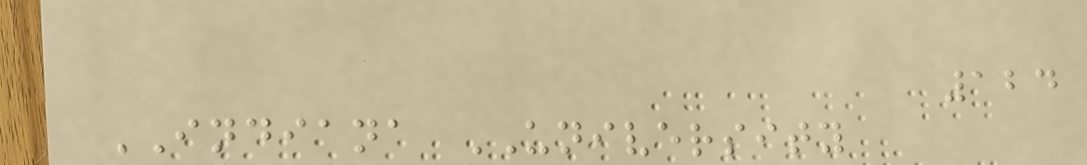124
INDIANA UNIVERSITY
